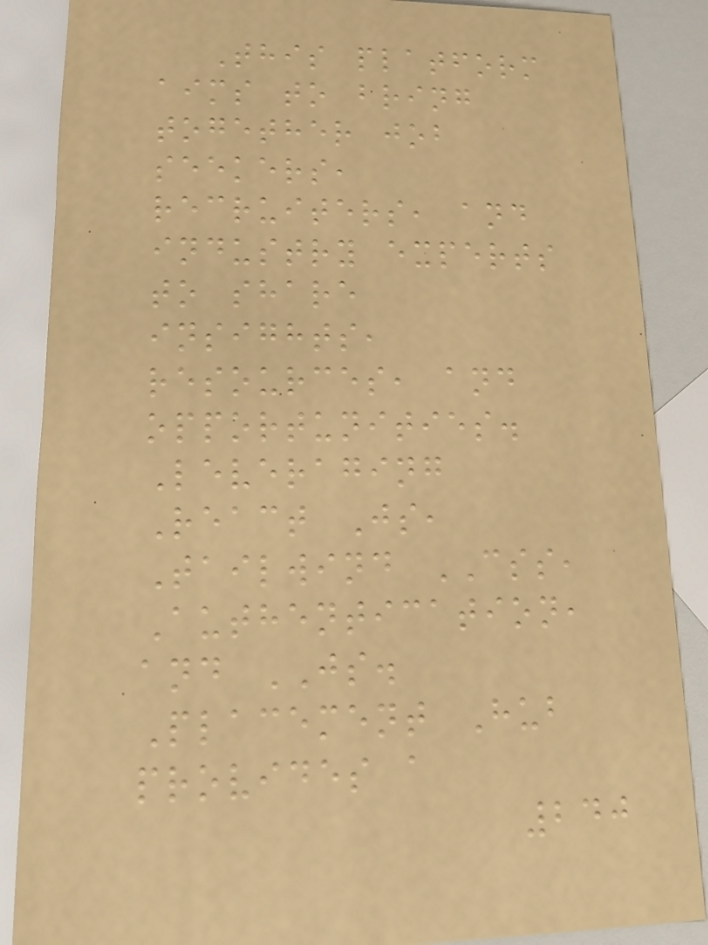This platform
aims to bring
together job
seekers,
recruiters, and
industry experts
to share
insights,
resources, and
opportunities.
Leveraging
React Js,
Tailwind CSS,
Authentication,
and JS.
Placement Hub
provides a
240
